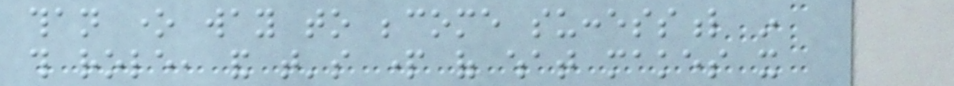than one way to become successful in
this role, and that's part of what makes it
